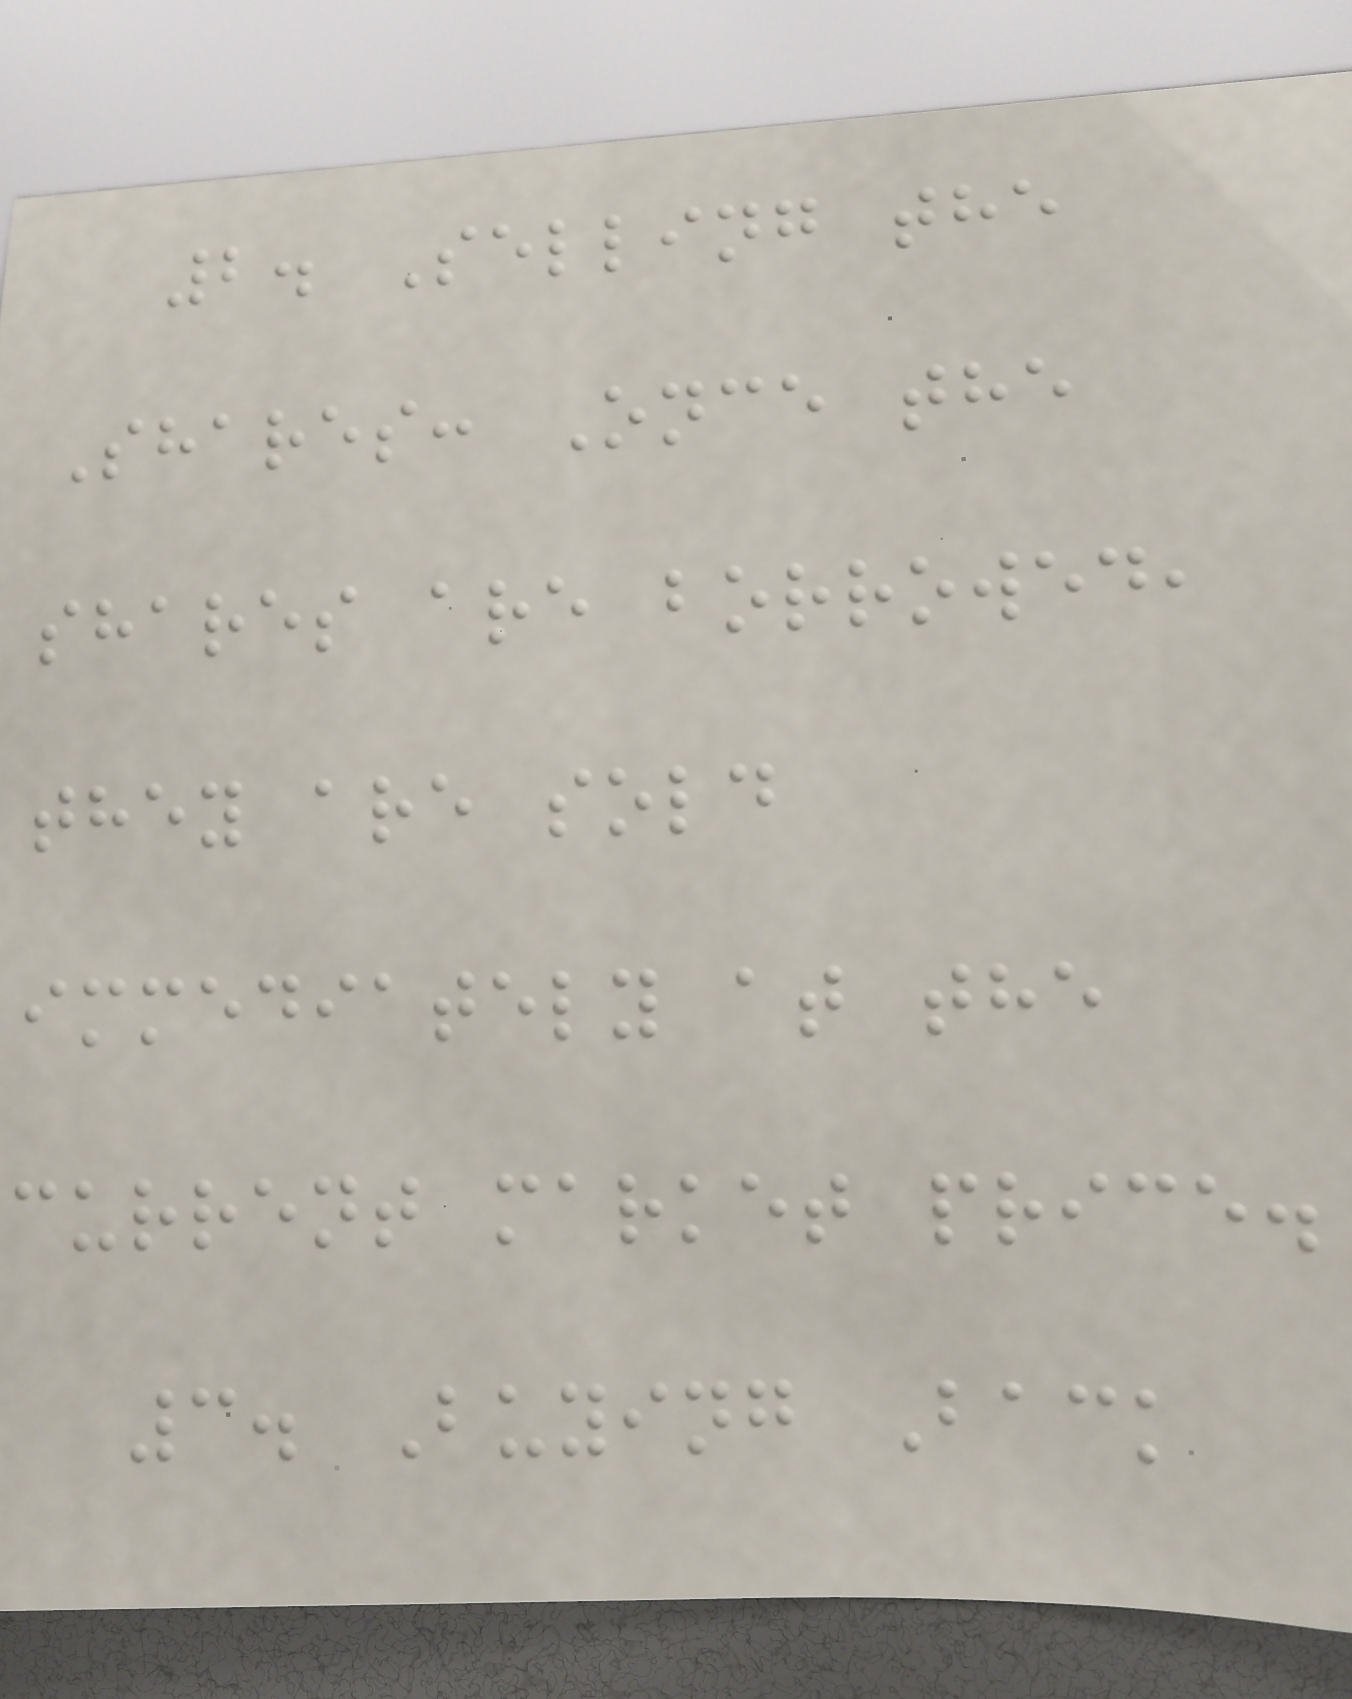2. Selling the
Shares: Once the
shares are borrowed,
they are sold
immediately at the
current market price.
3. Buying Back
